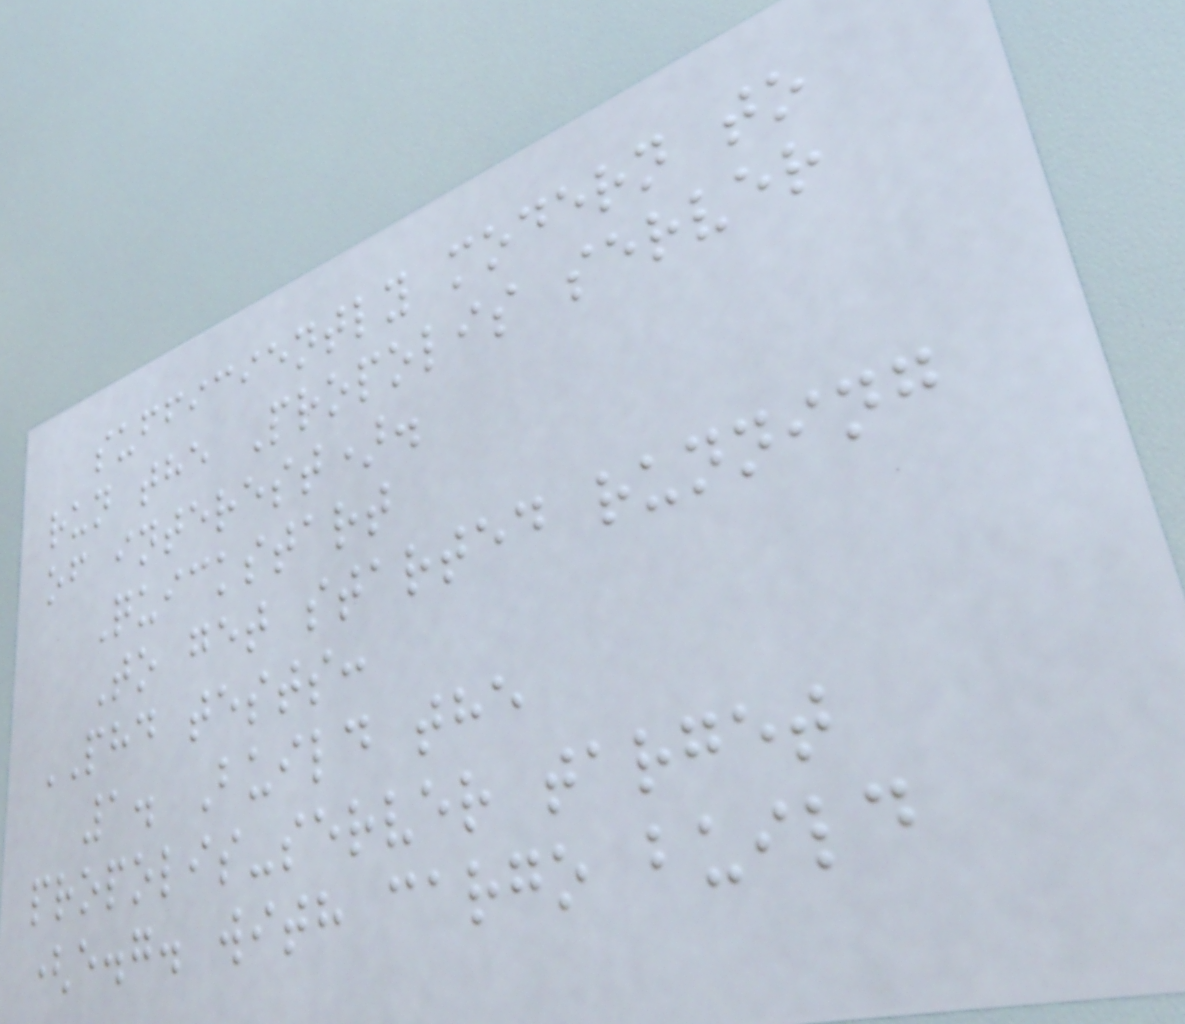sufficiently modern to
run the Propolis server
of interest).
Quickstart
To get started running
PHD tests:
1. Build the
propolis-server target
(e.g. with cargo build
